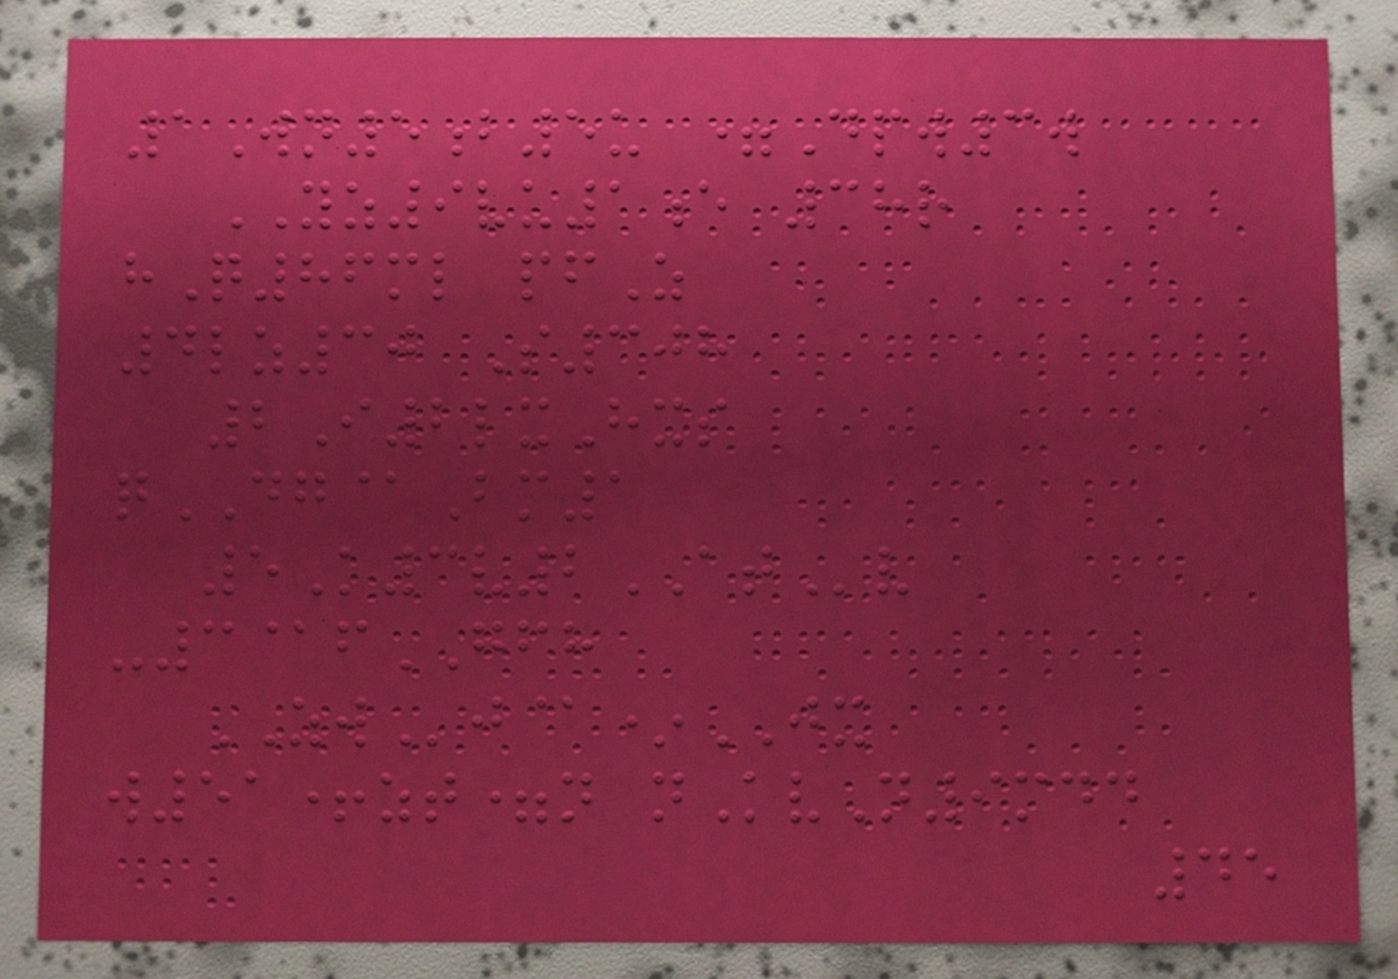1Wn5b5u =Dpw3w
YZ9vu1e 38r
hQ86ml pfZ
4lz30 S308
2I2lxHxs
qDG@Bm1
5K3v2ATv
-3@fGFH
ZWj@*JX
w51+zt=n nKvN9mdd
45
